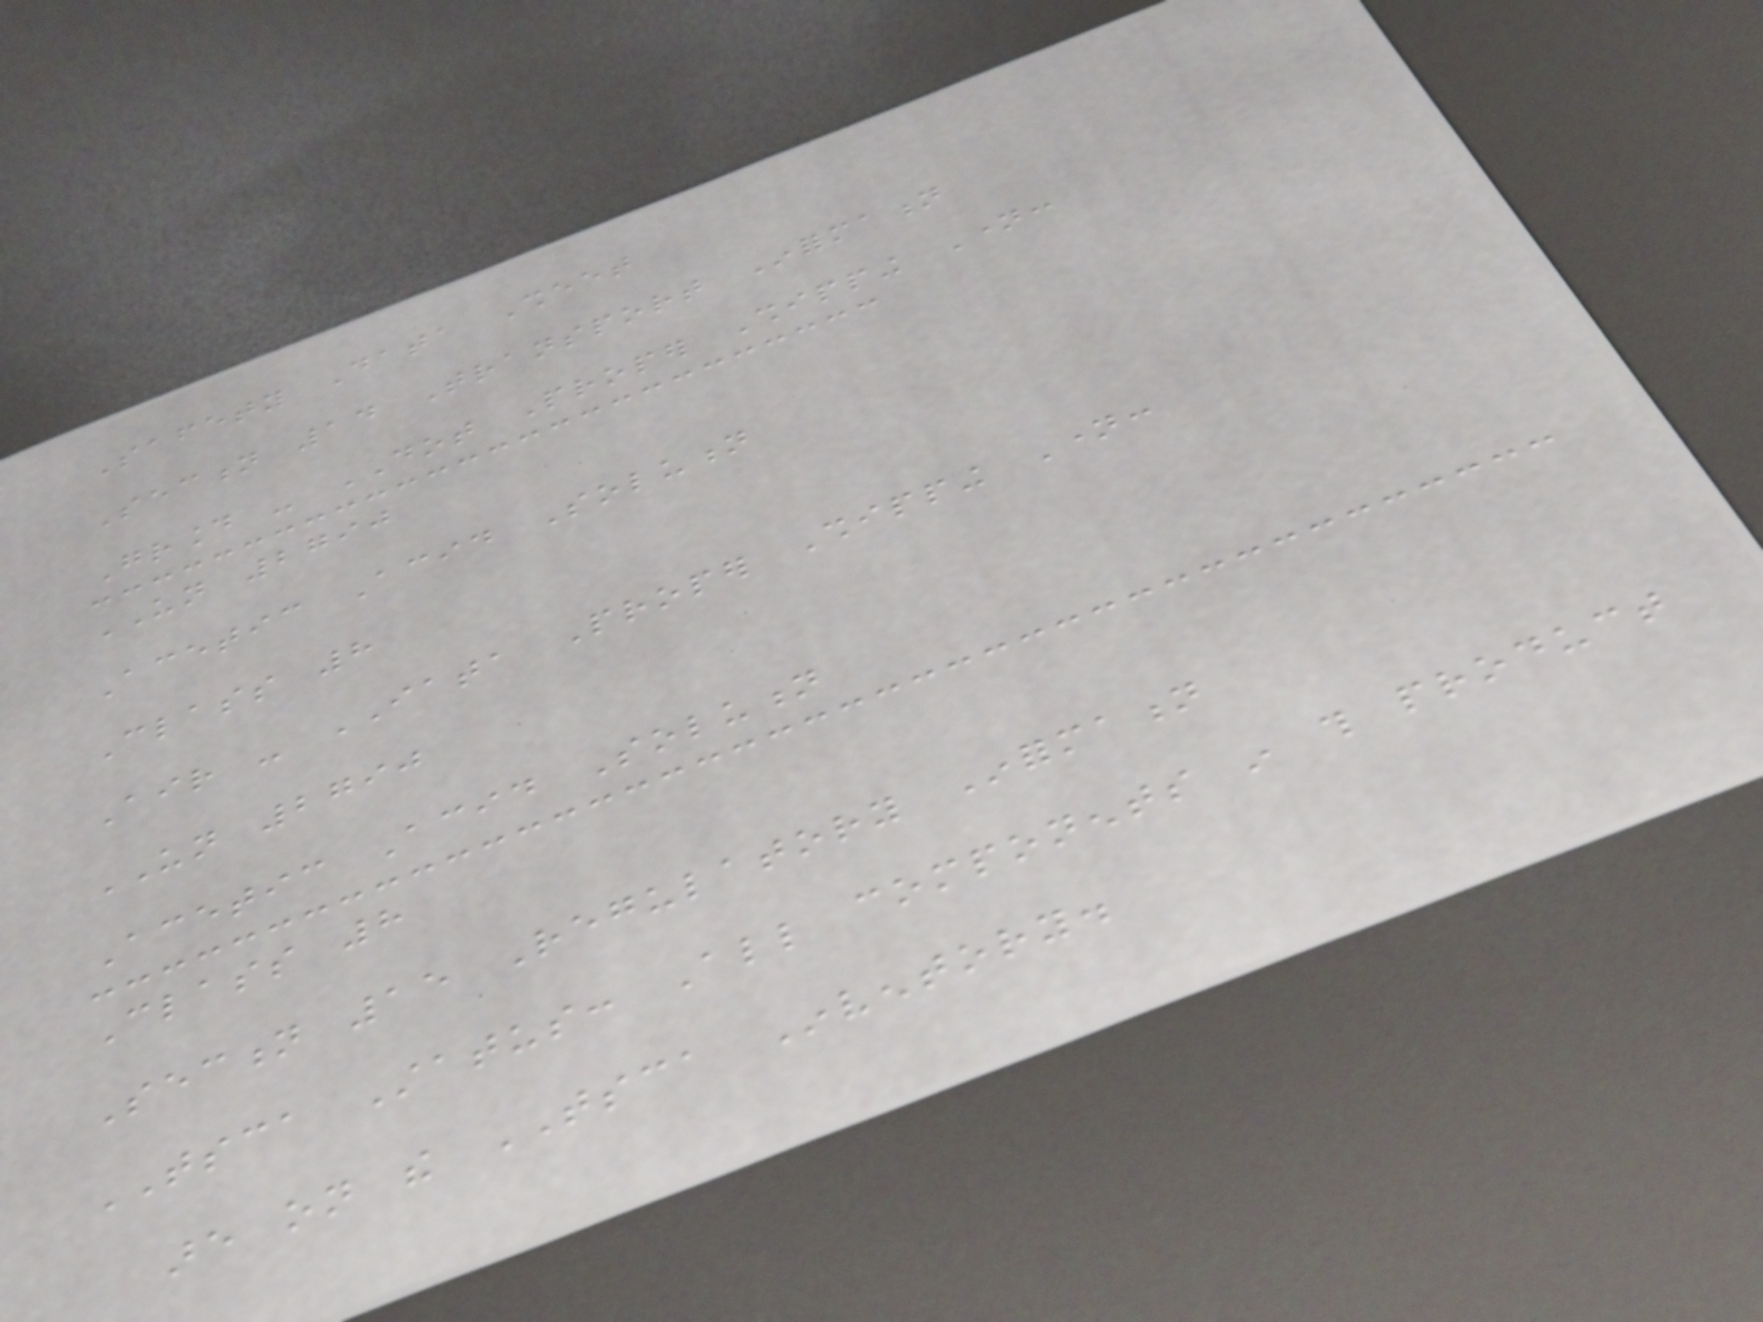Safety Data Sheet
Section 14 Transport Information
Ground - DOT Proper Shipping Name:
UN 2790
Acetic Acid Solution
Class 8
Air - IATA Proper Shipping Name:
UN 2790
Acetic Acid Solution
Class 8
Section 15 Regulatory Information
TSCA Status: All components in this product
are on the TSCA Inventory.
